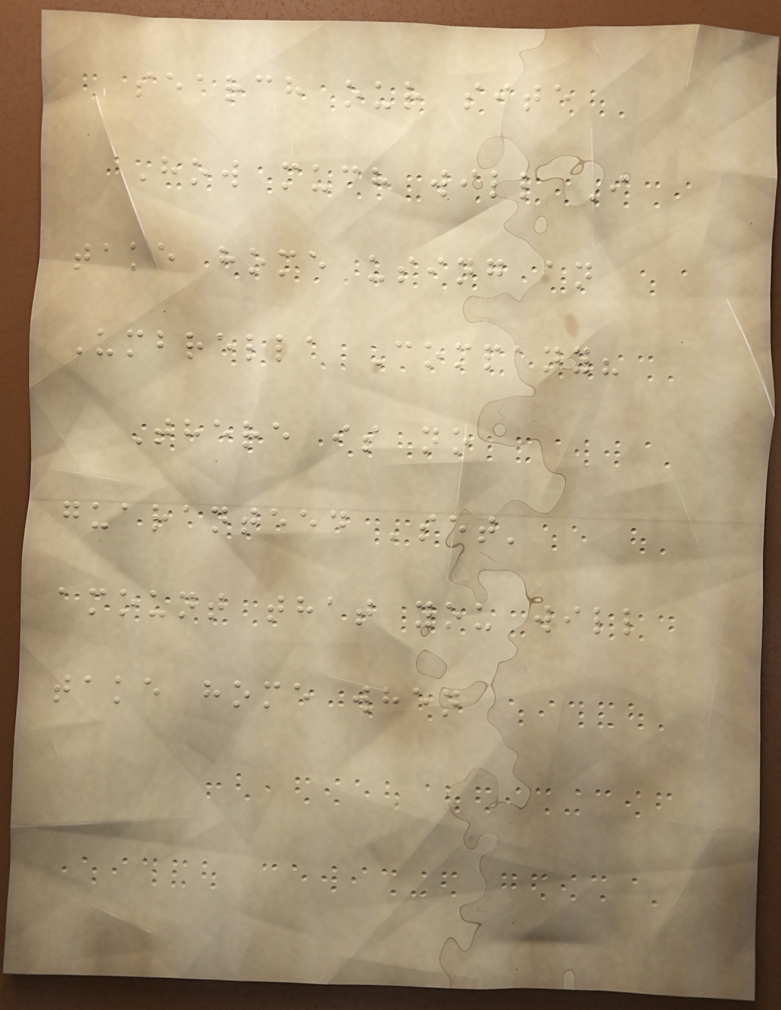search our site
How much will I
take home using an
Umbrella Company?
There is no
guaranteed 'set'
amount that you will
take home when
